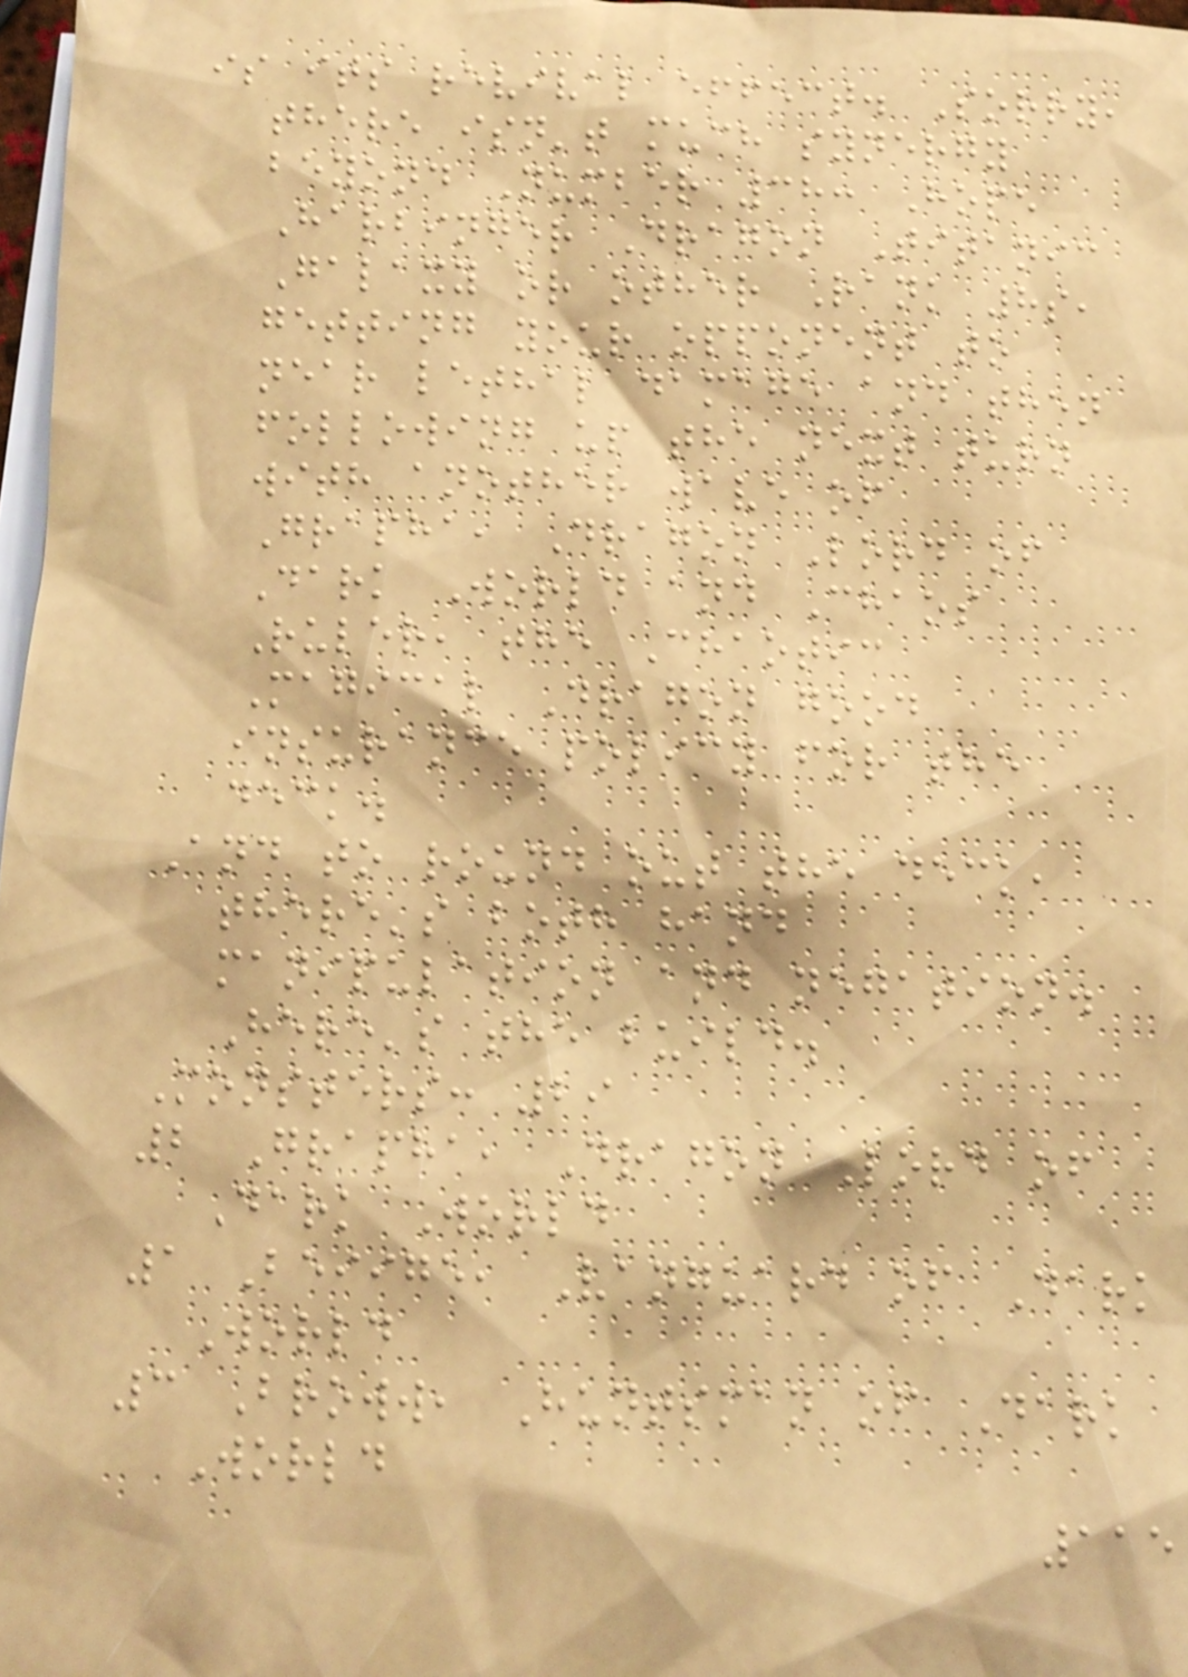is its revival effect. Sorry,
there isn't much synergy
beyond Number 38: Hope
Harbinger Dragon Titanic
Galaxy or other Rank 8s,
getting your opponent to
near lethal damage and then
following up the next turn
with another wave of
Grapha, Dragon Lord of
Dark World and Chaos
Ruler, the Chaotic
Magical Dragon good
insurance policy for the
deck.
And to round out the deck,
there's both hand
manipulation and negation.
Here's the build.
Monsters: 29
2 Grapha, Dragon Lord of
Dark World
1 Beiige, Vanguard of Dark
World
3 Broww, Huntsman of Dark
World
115
